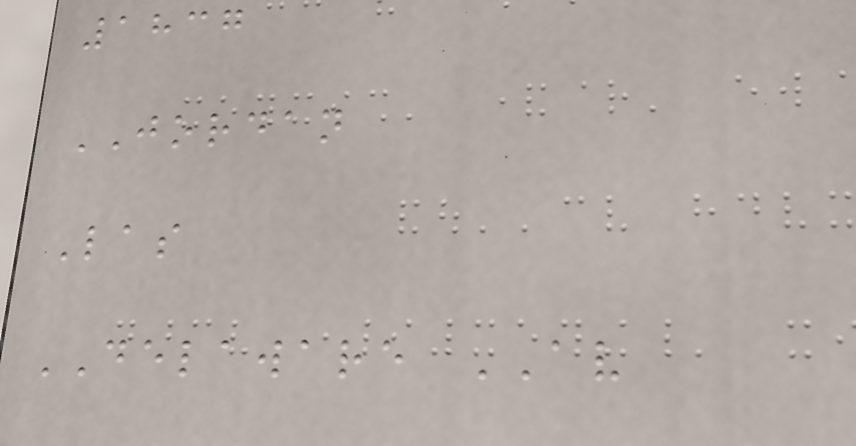1837
JORDAN
Las
DELAWARE AV
